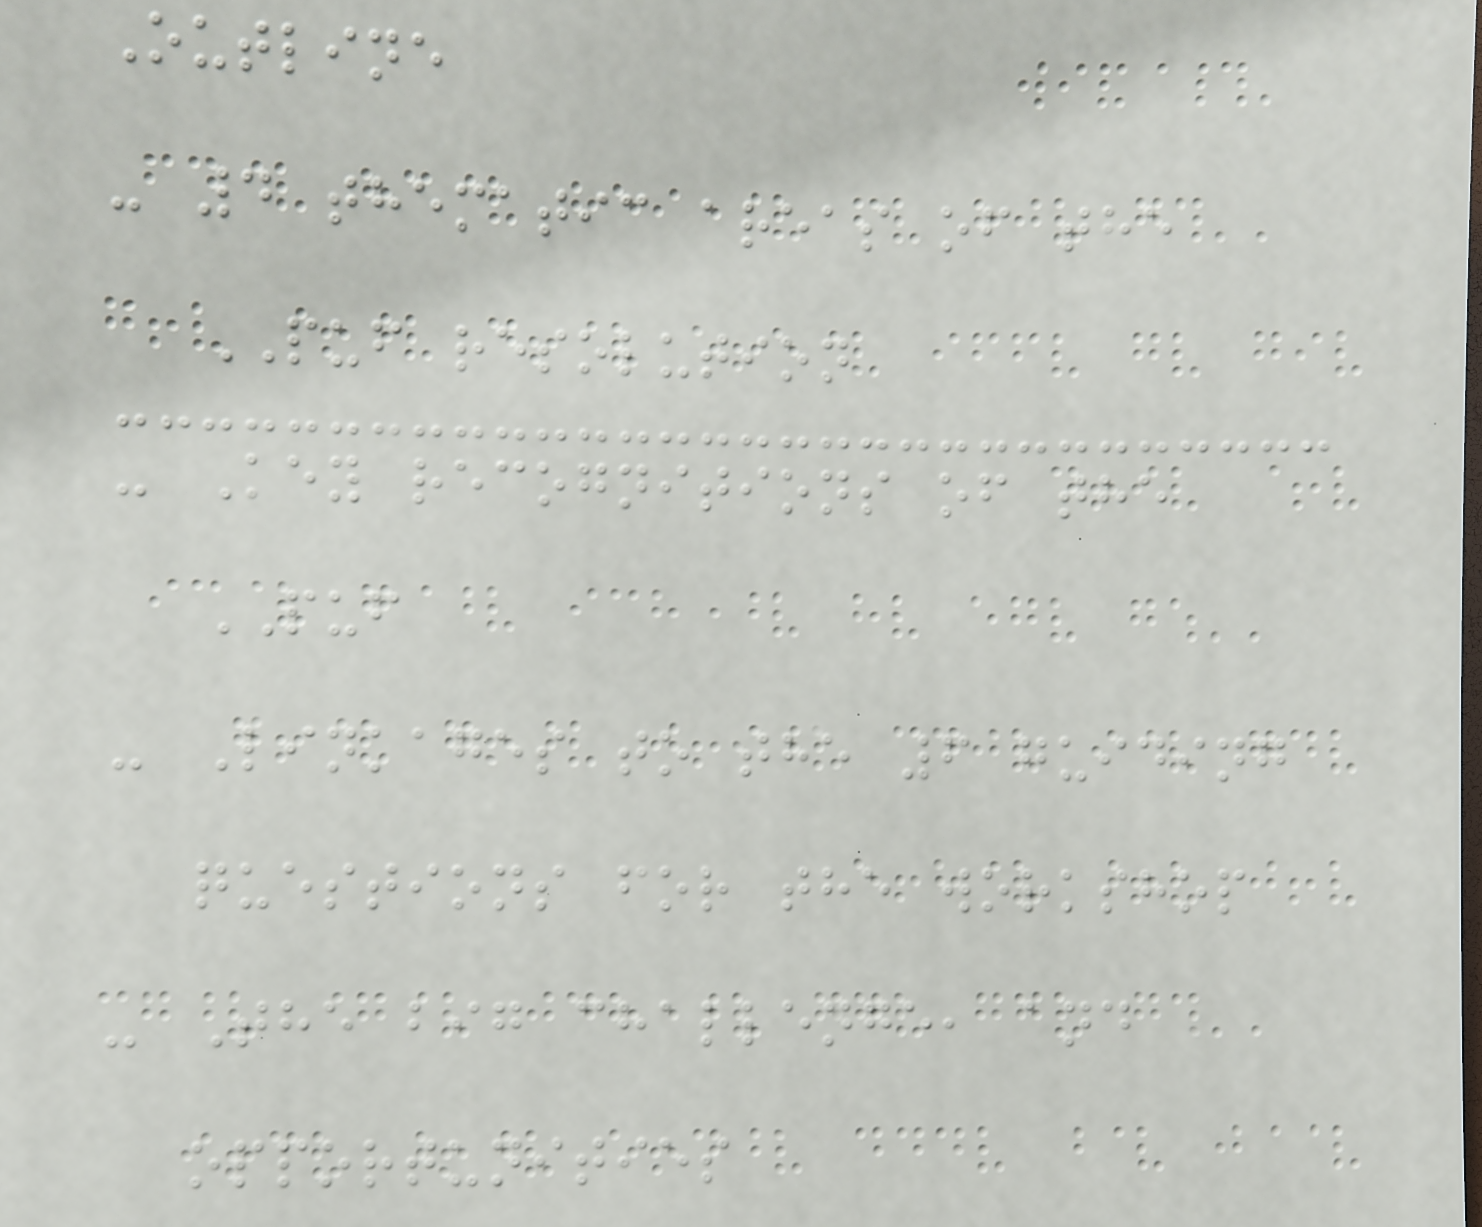Outline
- 4 thematic areas of the
PUF resolution
- Key recognitions of the
PUF
- Linkages to the 6 guiding
questions for the workshop
- The big challenge, and
opportunities
